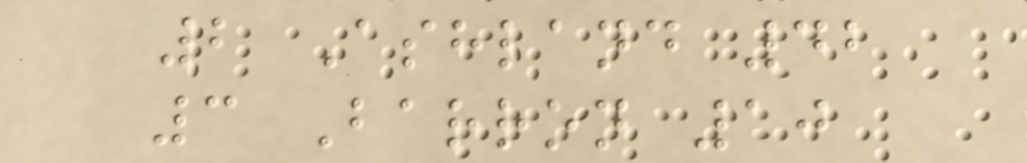2 Ashland 42
3 Barron 10
